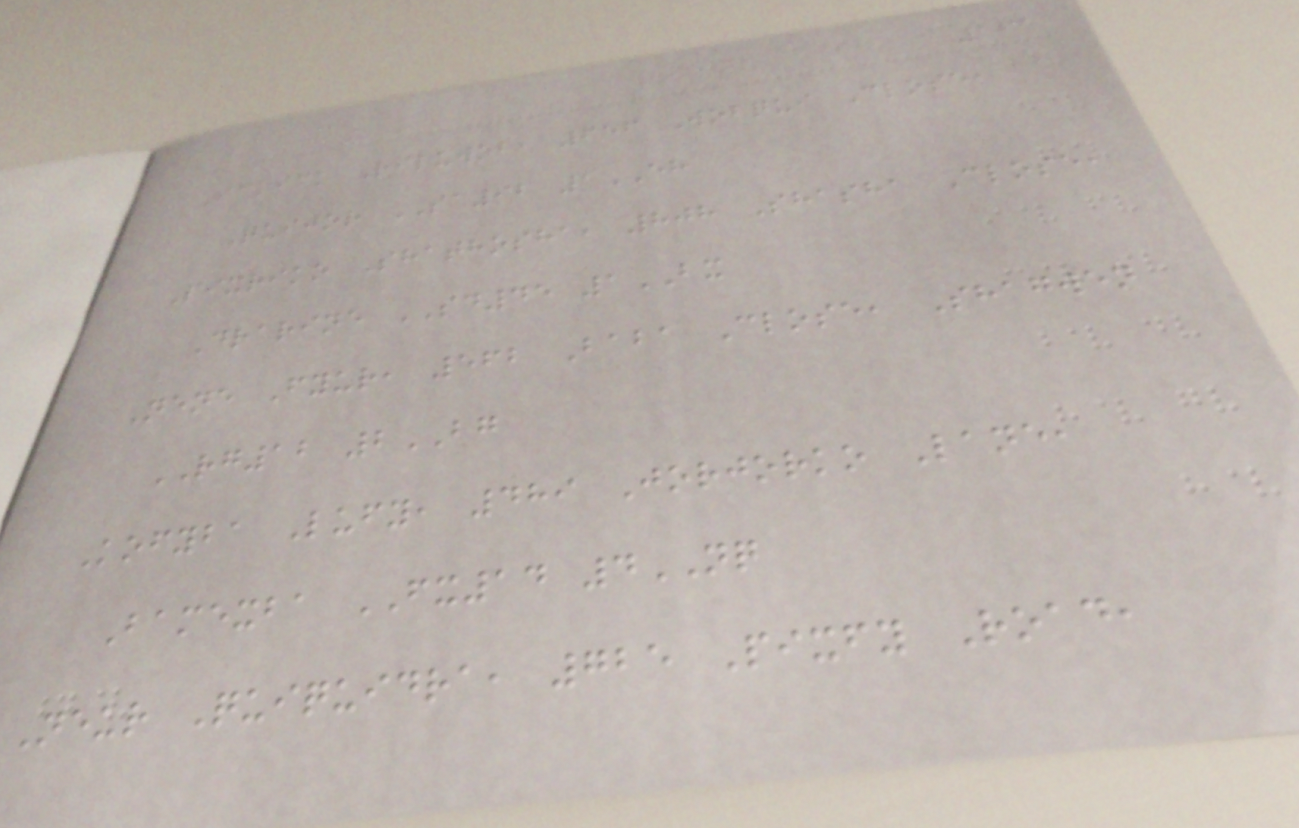161
Ickick Riluwob, 656 Wobqui Close,
Quijor SA92 1EH
Pixriko Shathosha, 808 Shasha Close,
Drarine SD45 1BX
Nene Fyur, 562 Baba Close, Shagwen
RG12 2BG
Kofyba Lufy, 489 Jorjorko Lane,
Bamexba FX14 4NQ
Neur Quiquidra, 725 Pixfy Road,
